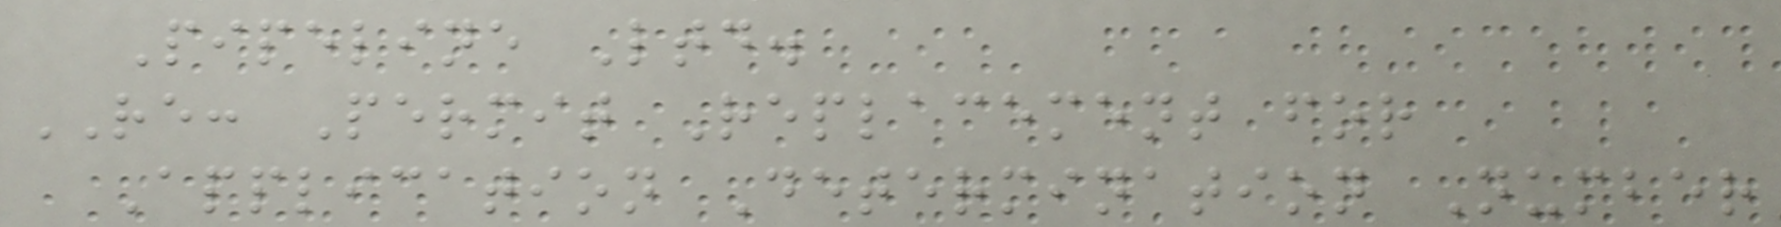Pipeline Ltd.
RE: Permit Replacement for
Application Determination Number
